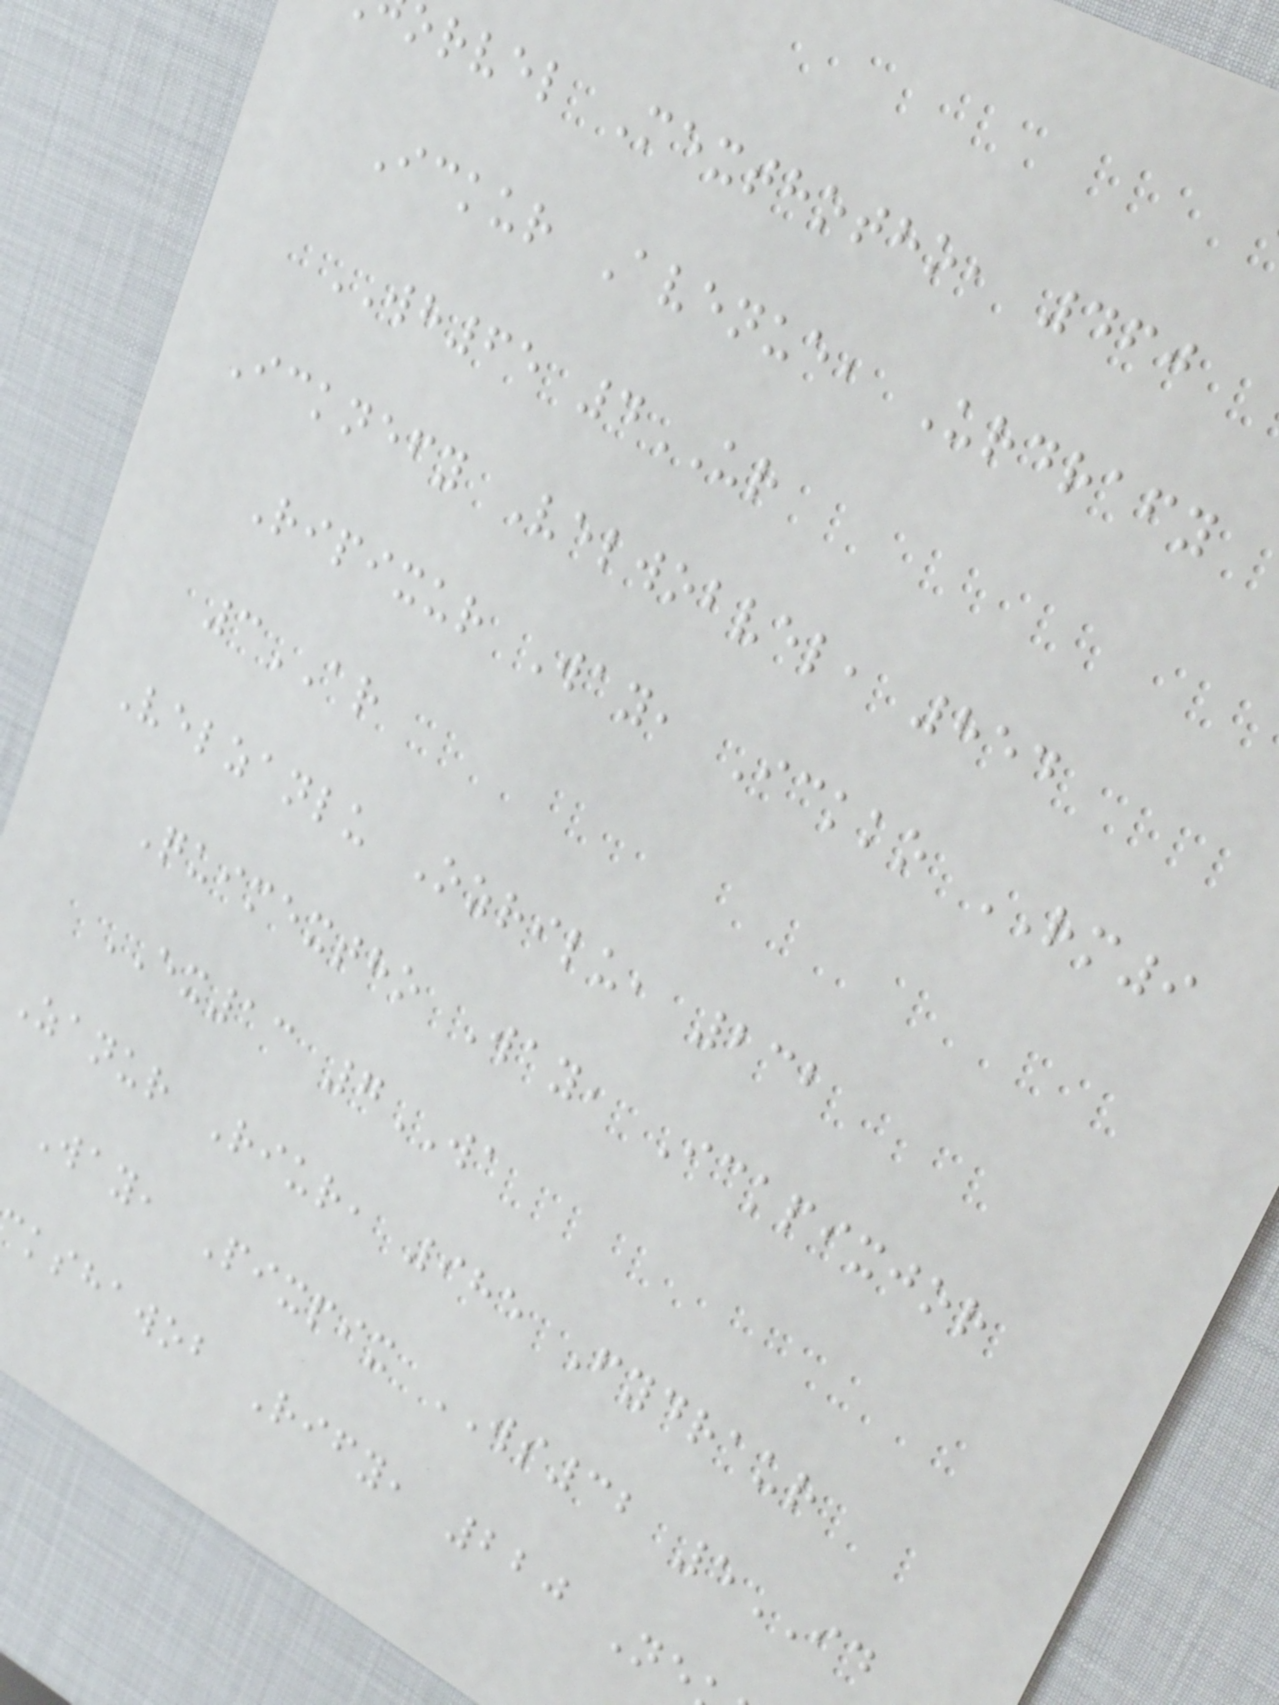orvel Mexthotho, 460
Ickur Avenue, Urdrafy
WH65 4UR
Icknefy Velwobvel, 854
Ripixur Way, Ickko RM9
3AR
Velzanlu Ozrilu, 232
Quimextho Way, Ickpixjor
EX13 7WA
Zanur Riur, 985 Fydraur
Way, Pixpix WS32 5ID
kshawob Rify, 220 Ne
